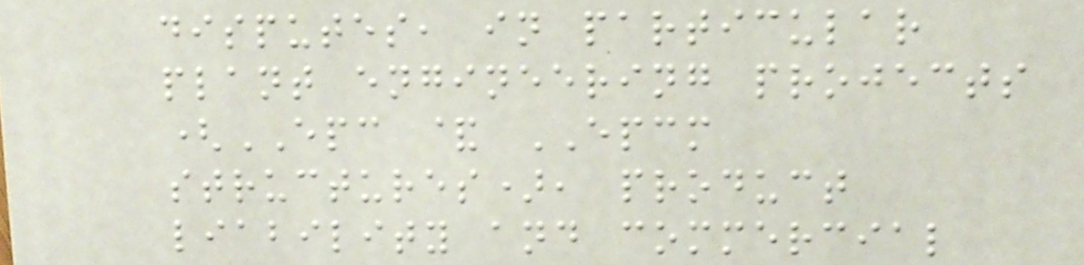disputes, in particular
plant engineering projects
(EPC & EPCM
structures), product
liability and commercial
